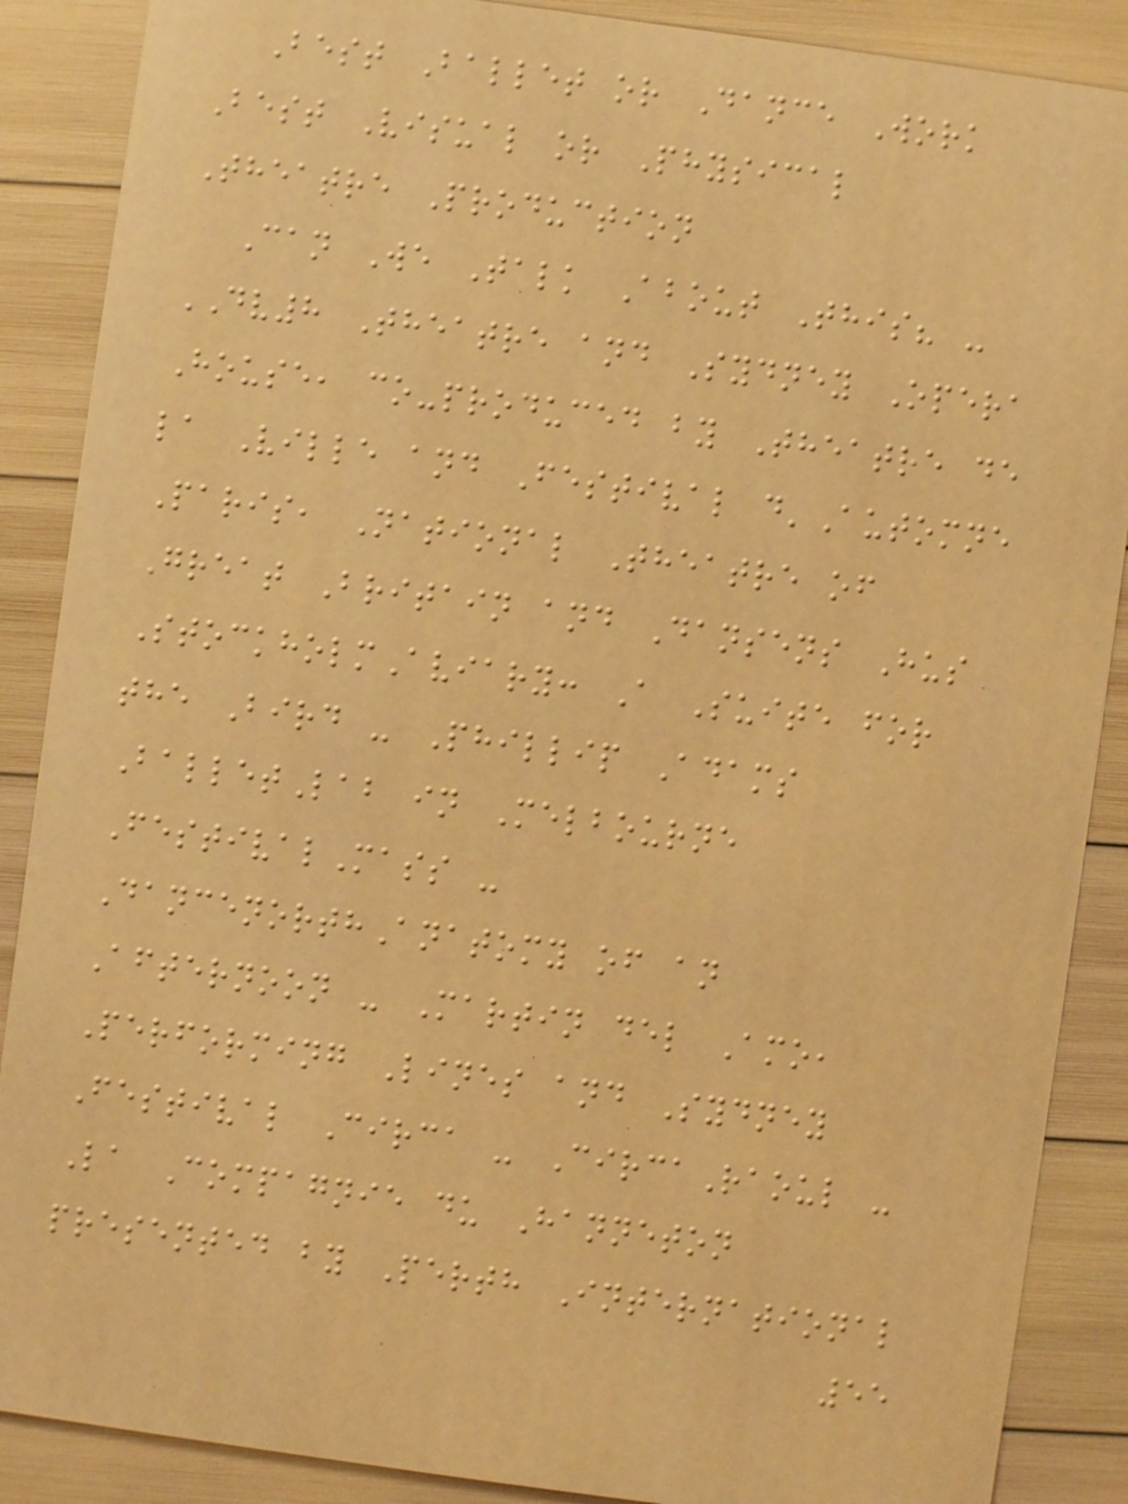Best Ballet or Dance Work
Best Visual or Physical
Theatre Production
Can We Talk About This? -
DV8 Theatre and Sydney Opera
House, co-produced by Theatre de
la Ville and Festival d'Automne
Paris, National Theatre of
Great Britain and Dansens Hus
StockholmAviary: A Suite for
the Bird - Phillip Adams
BalletLab in Melbourne
FestivalMass -
DancenorthAnatomy of an
Afternoon - Martin del Amo,
Performing Lines and Sydney
Festival Circa - CircaRaoul -
La Compagnie du Hanneton
presented by Perth International
55
